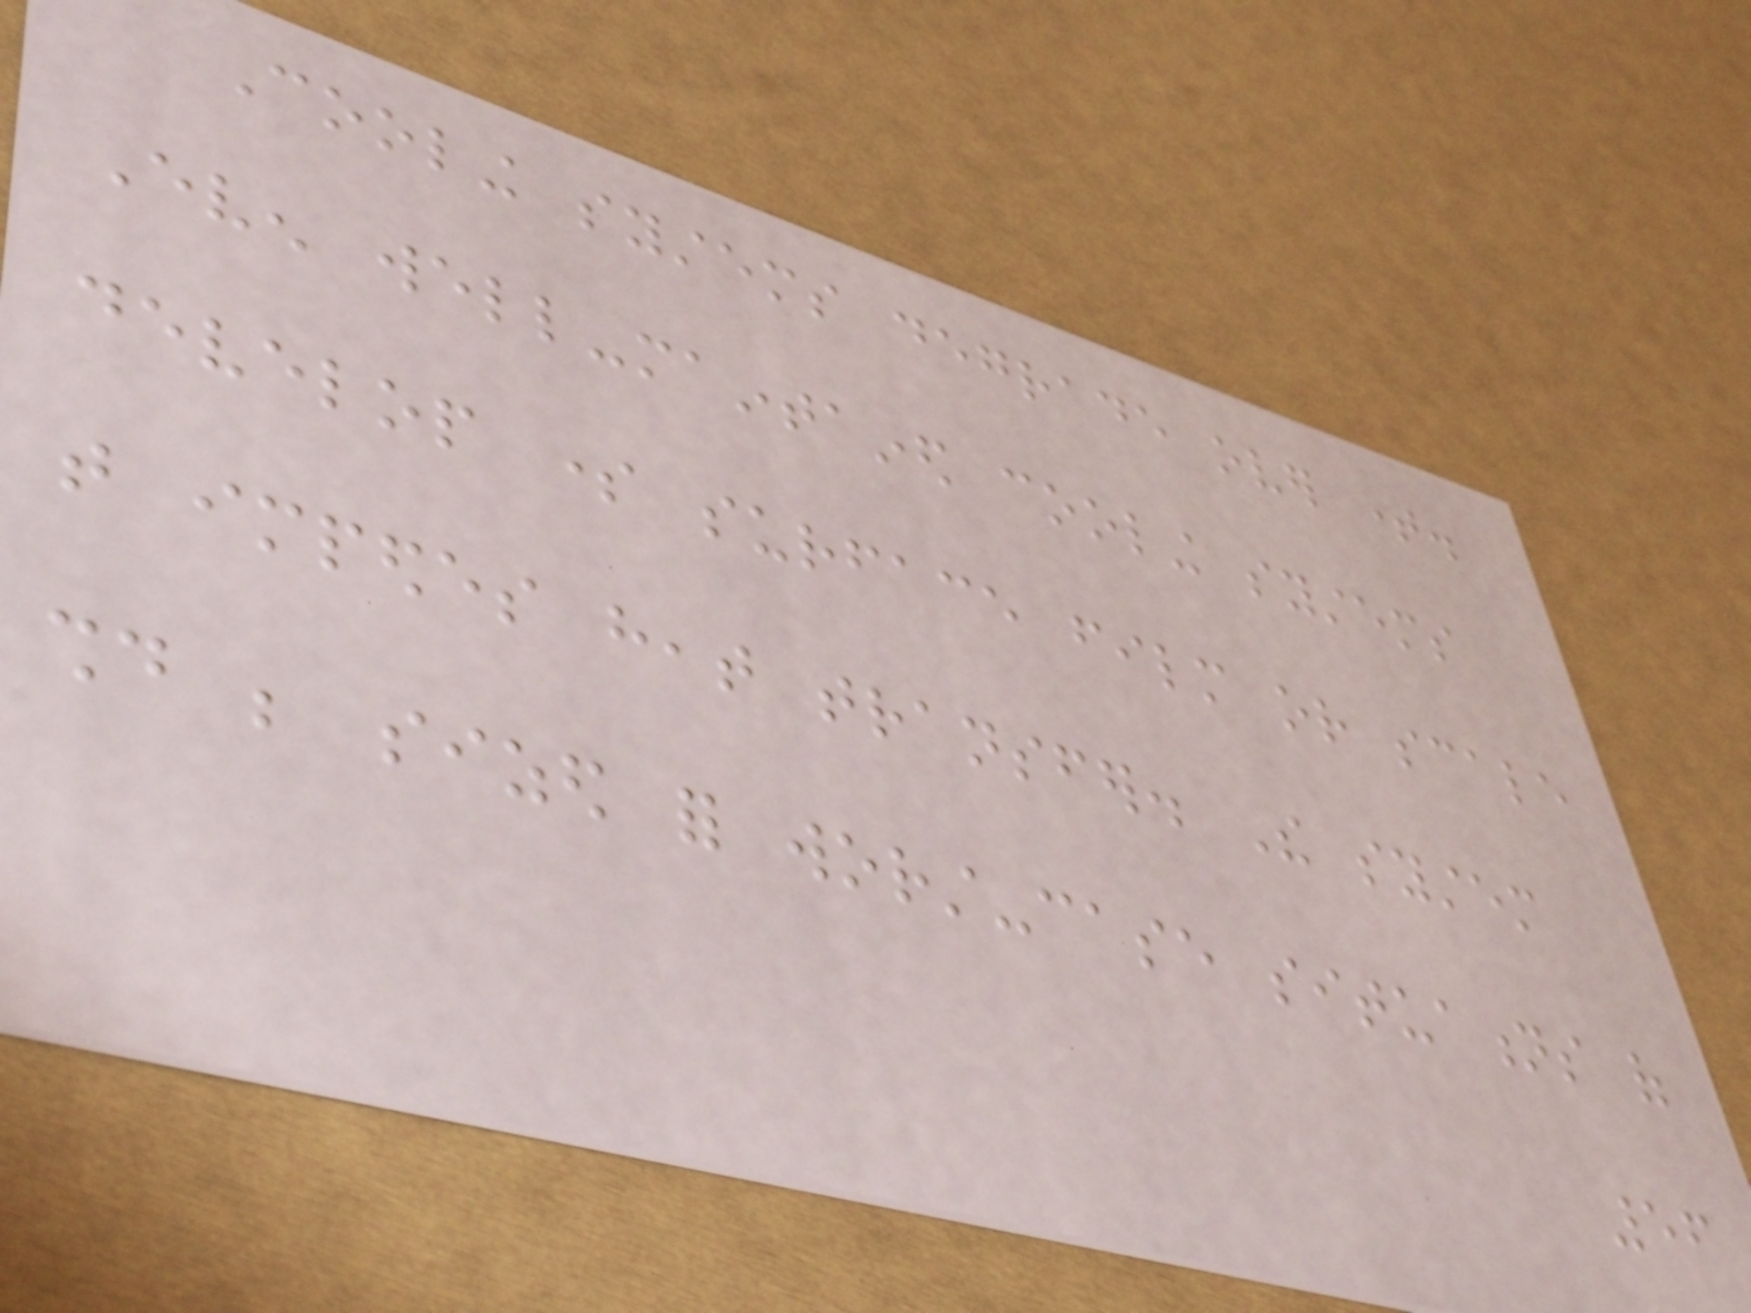Cooling systems degrade over time.
Even well-maintained cooling systems
develop some surface film or scale
that impedes heat transfer. The system
should be sized for worst-case situations of
56
